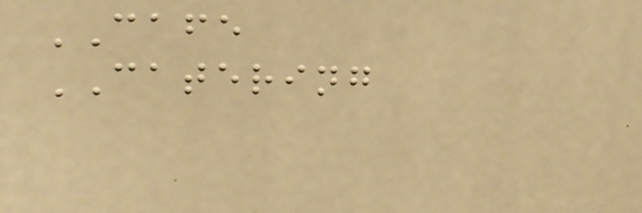CAFE
CATERING
